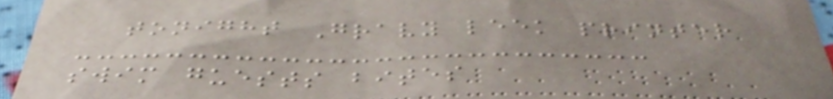tonight Gravy leek printer
swim guests bites
